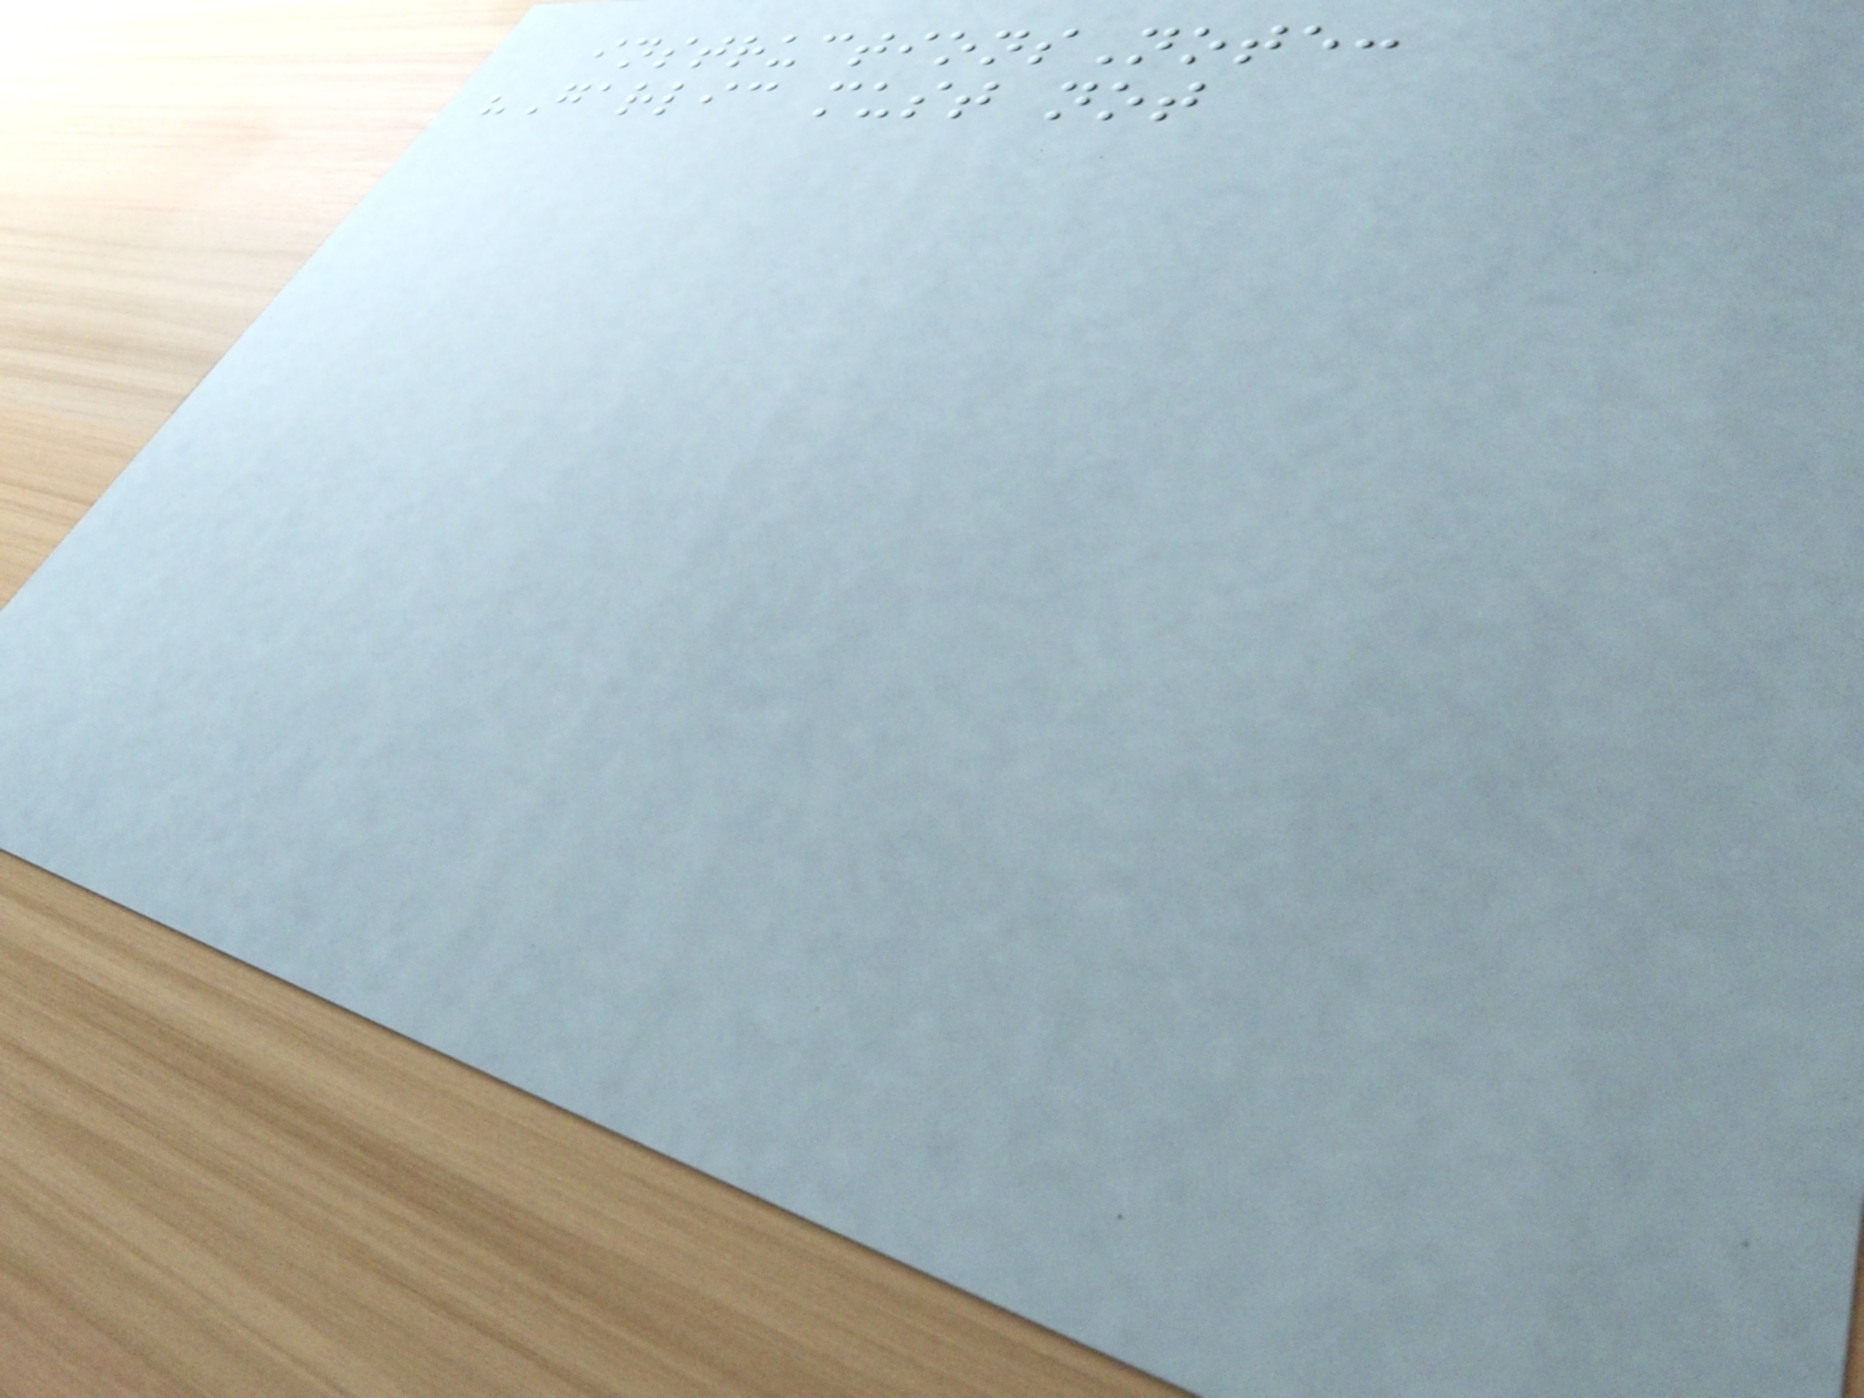instructionsNote:
"Garlic must not
